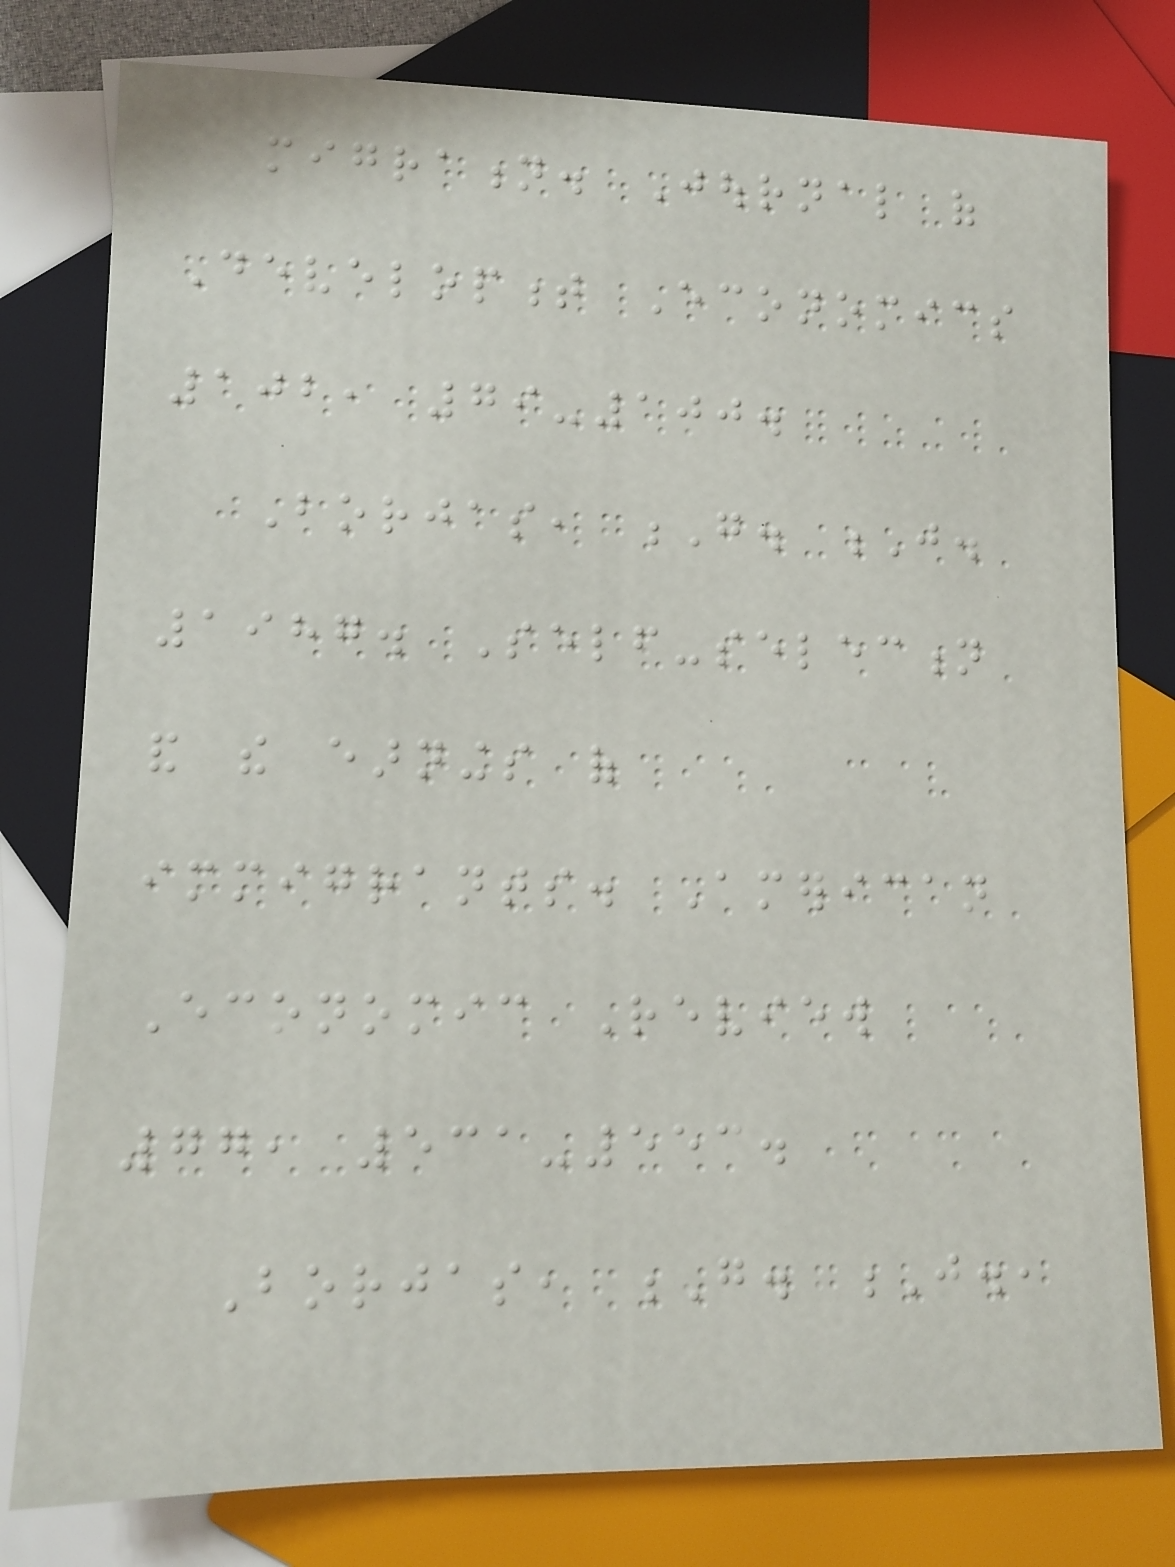migration. Journal of
Development Economics
102, 79-100.
Borjas, G. J.
1987. Self-selection
and the earnings of
immigrants. American
Economic Review
77, 531-553.
Borjas, G. J.,
